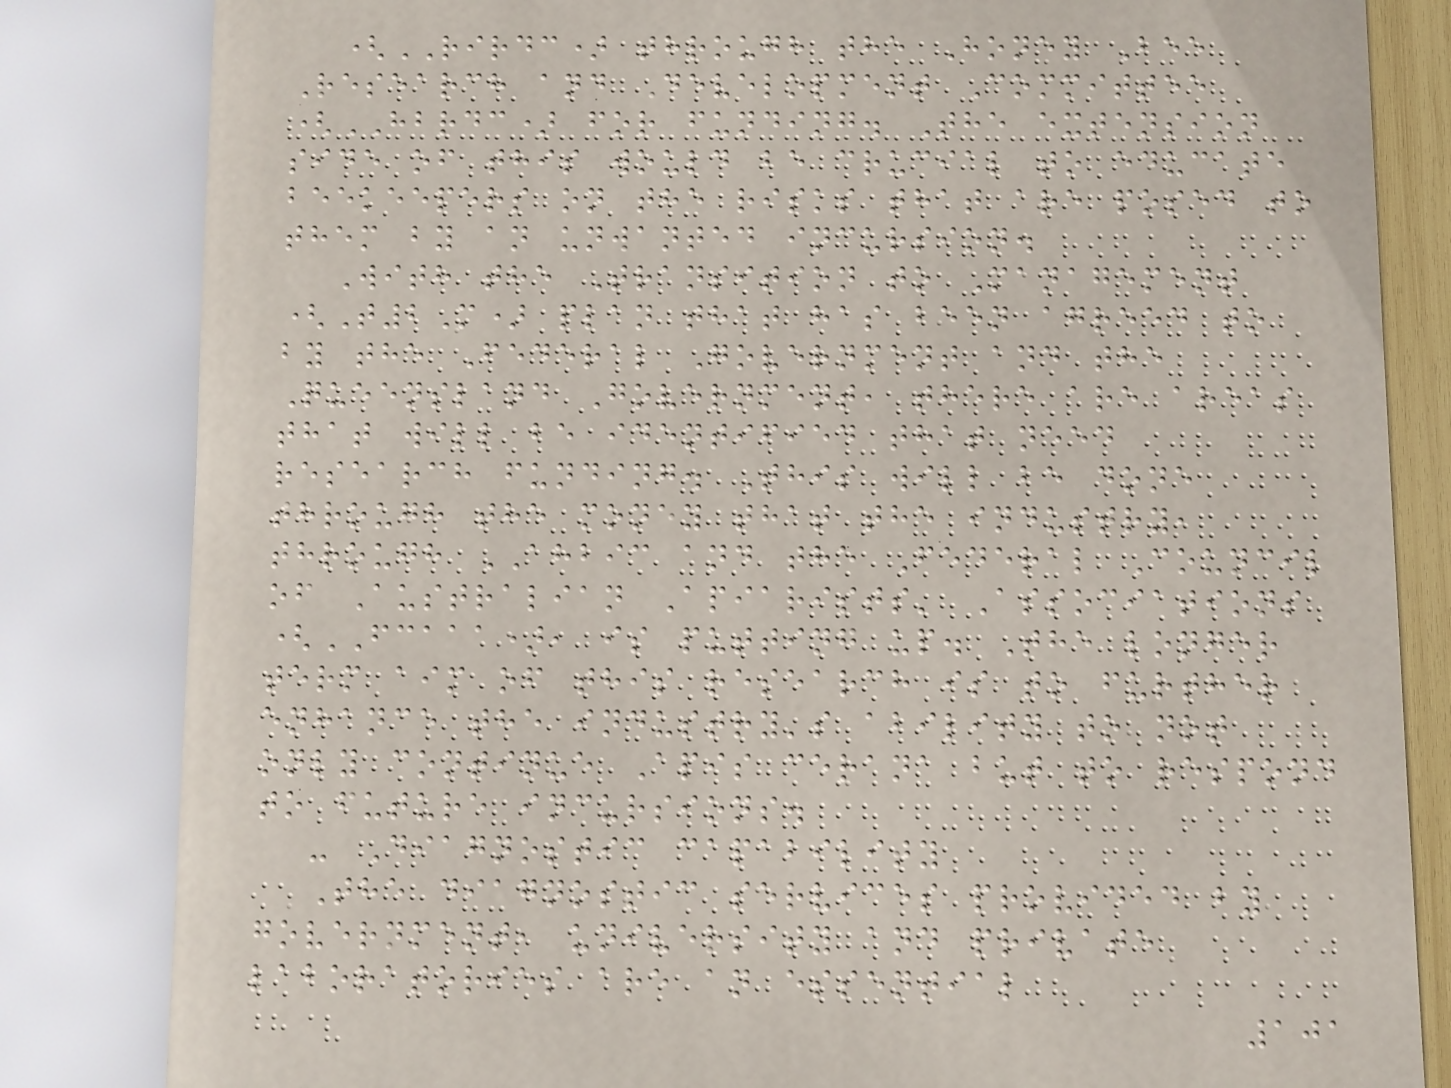(RIRDC) through the Honey Bee
Research and Development Committee
(HBRDC) for funding. The extension
side of this would be crucial to educate
beekeepers on the risks that are posed to
them by an unwanted incursion.
With the Transition to Management
(T2M) plan that has been agreed to
by the Federal Government and the
Queensland Government, there are areas
that will be identified that need
research funding. This will be done
through the money that the industry,
through AHBIC and the Federal Council
of Australian Apiarists' Associations
(FCAAA), is putting up. The longer
term aim of this research is to further
enhance the industry's ability to not
only continue Apis cerana but to respond
to future incursions.
- Diagnostic capability
The diagnostic services provided by
government, university and private
laboratories are an essential
101
